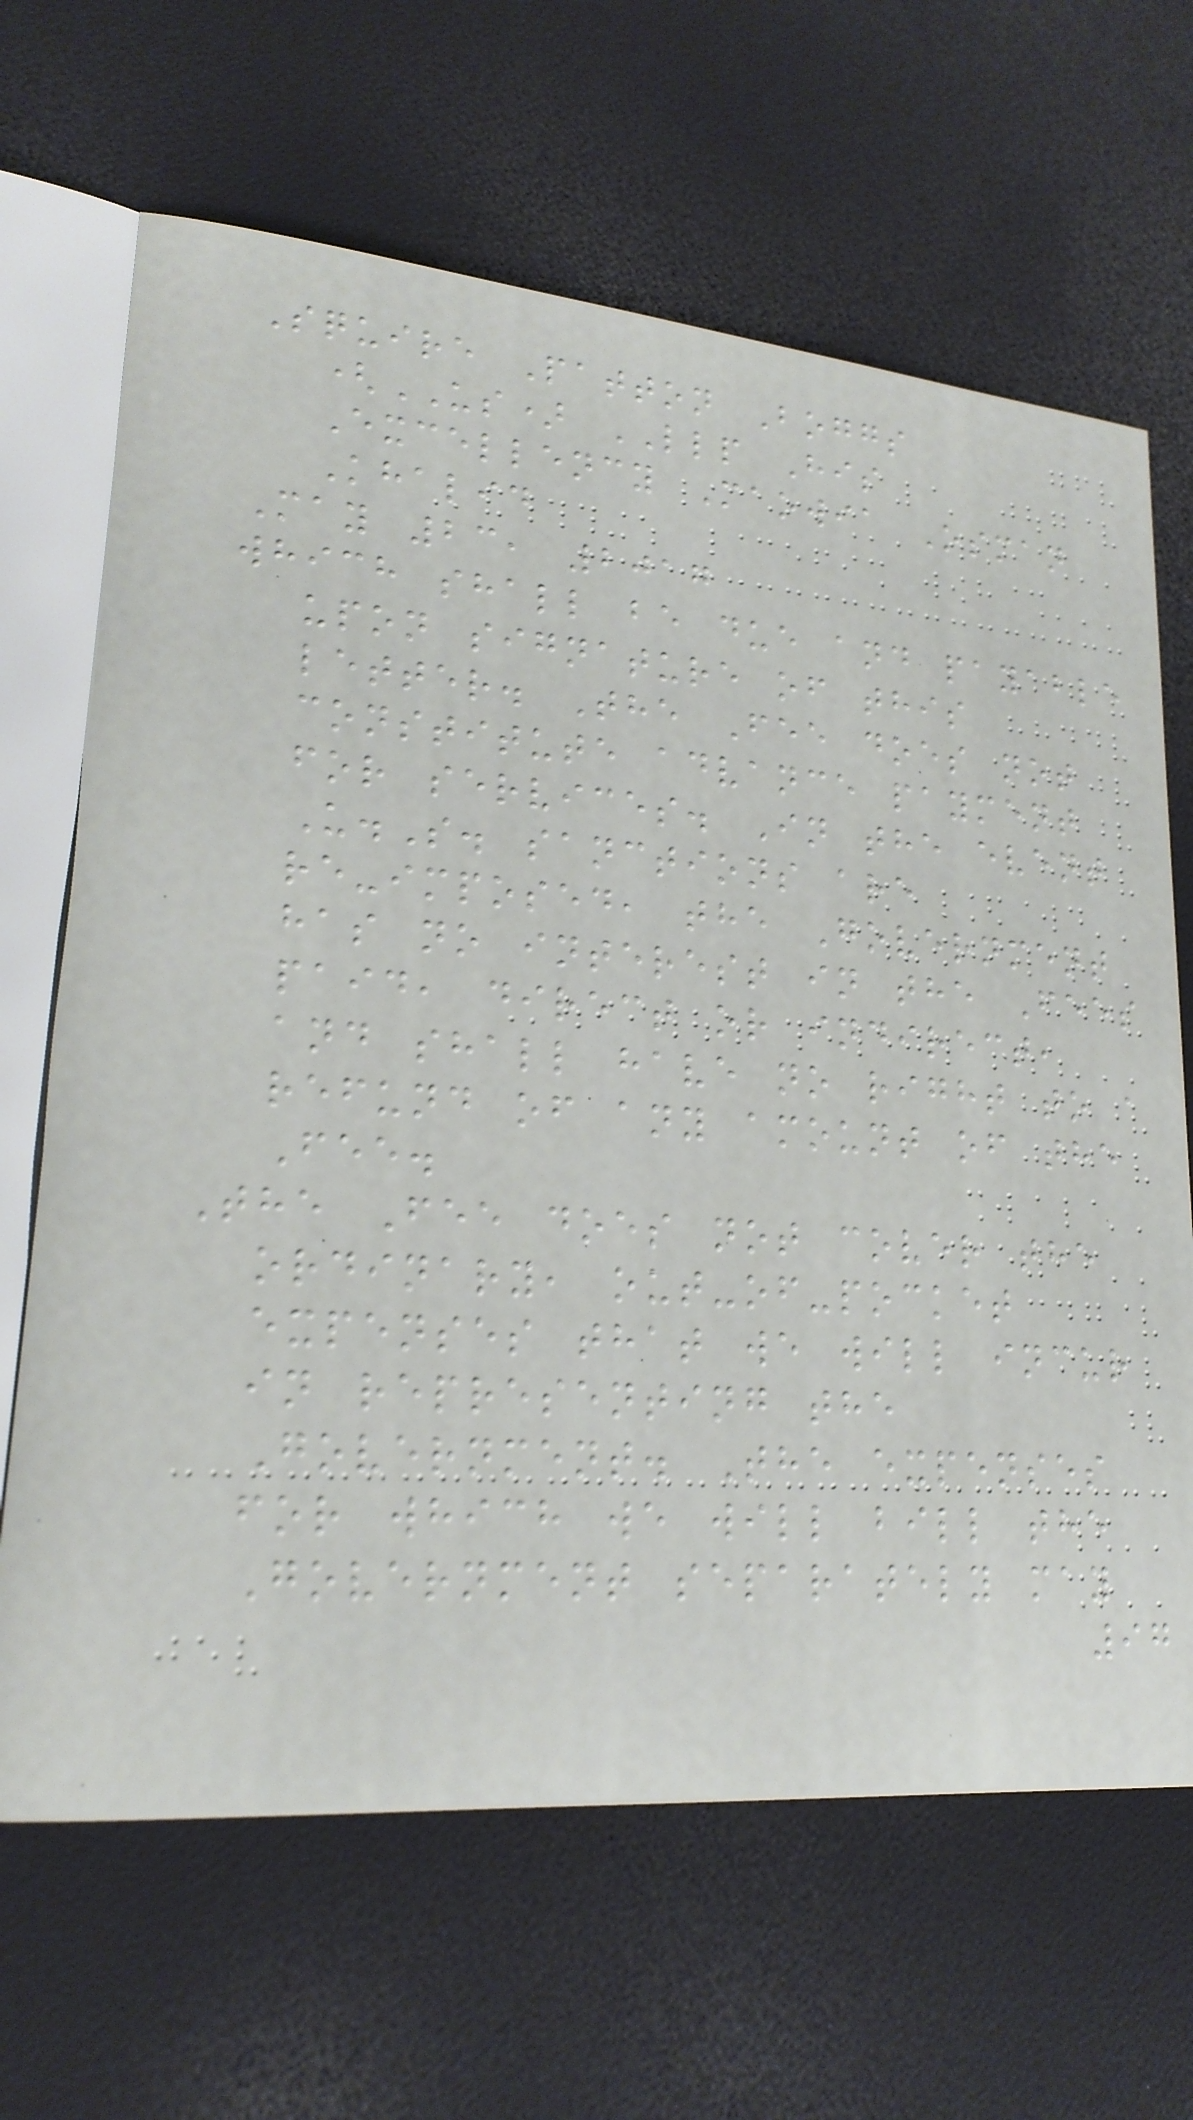Squire Patton Boggs
(US) LLP His
Excellency Maowia Osman
Khalid
May 23, 2017
which shall be due and payable
upon signature of this
letter. The Fee does not
constitute advance payment
for services. In the event
U.S. sanctions are
re-imposed, the Government
has no interest in the Fees
paid, direct or indirect,
and shall have no right to a
refund of any amount of the
Fee.
The Fee does not cover the
ordinary, out-of-pocket
expenses that we will incur
in representing the
Government. The expenses
for which we will bill the
Government separately may
97
